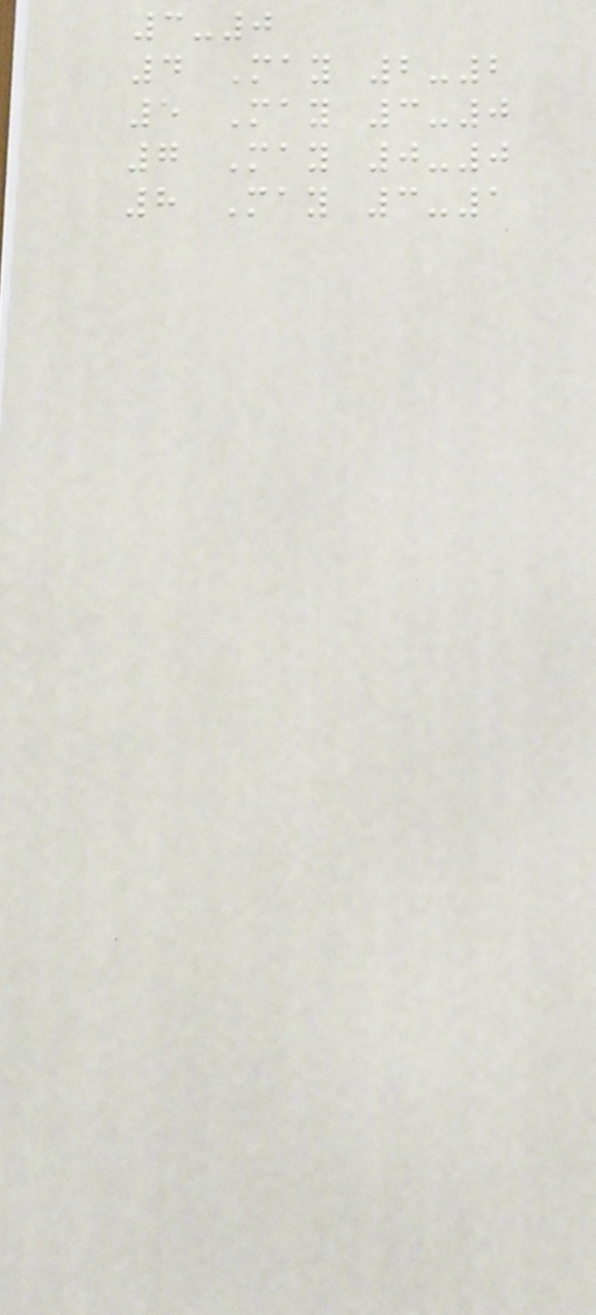3-0
4 May 2-2
5 May 3-0
7 May 0-0
8 May 3-1
